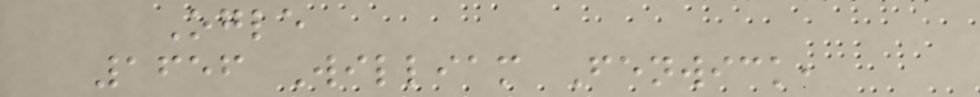Ogle
1656 William Fenwick,
